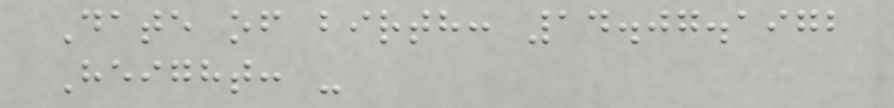Date of birth: 14.07.1972
Height: -
